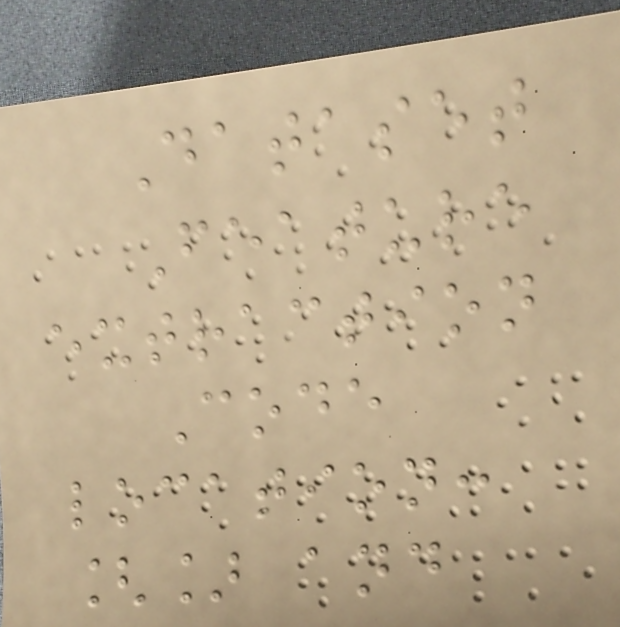Dataset
Feature
extraction
Code
location:
[] and
